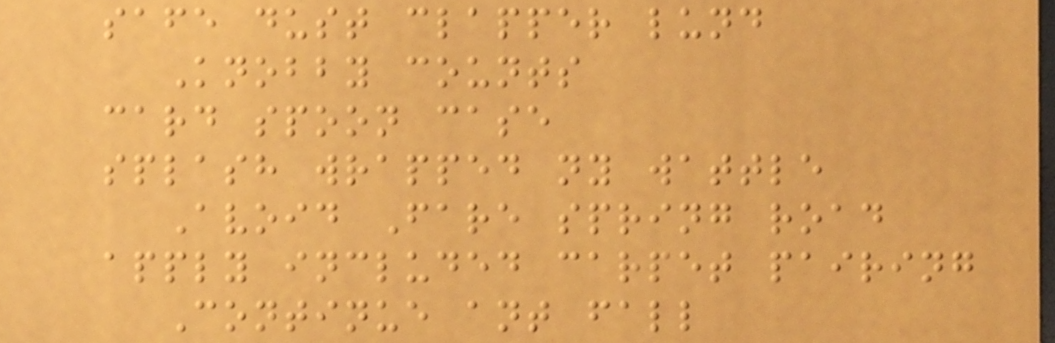safe dust clapper lund
Knobby counts
card spoon case
splash wrapped ny wattle
Avoid Fare spring road
apply included carpet pairing
Continue ant fall
